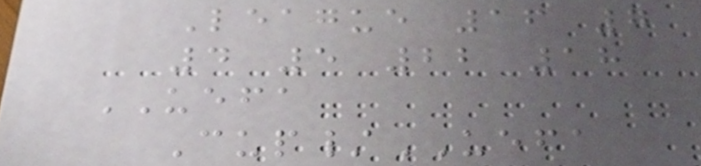League 16 7
4 5 22 18
UEFA
Cup/UEFA
